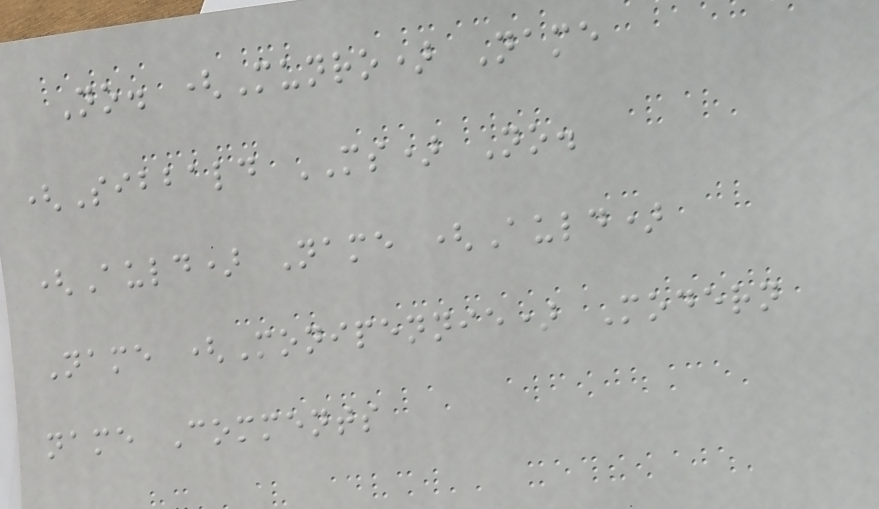No. (Munro) Name
(Sibbald MS) No.
(Auld) Name (Auld)
Name (Monipennie) Modern
name Comments
